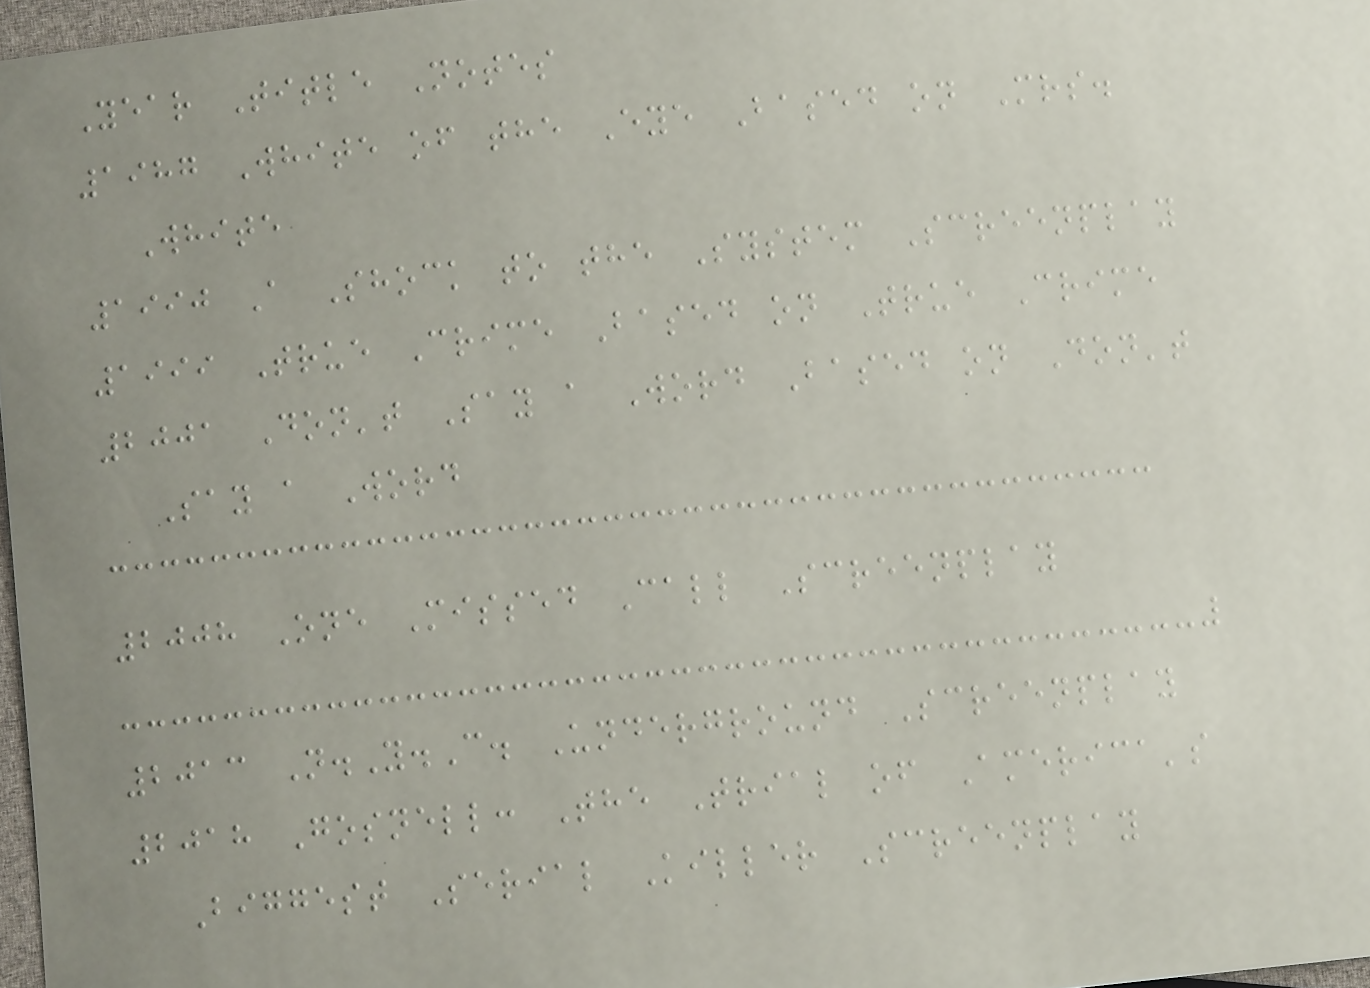Year Title Notes
1987 White of the Eye Based on Mrs.
White
1990 A Shock to the System Screenplay
1999 True Crime Based on True Crime
2001 Don't Say a Word Based on Don't
Say a Word
2008 One Missed Call Screenplay
2013 N.Y.C. Underground Screenplay
2018 Gosnell: The Trial of America's
Biggest Serial Killer Screenplay
